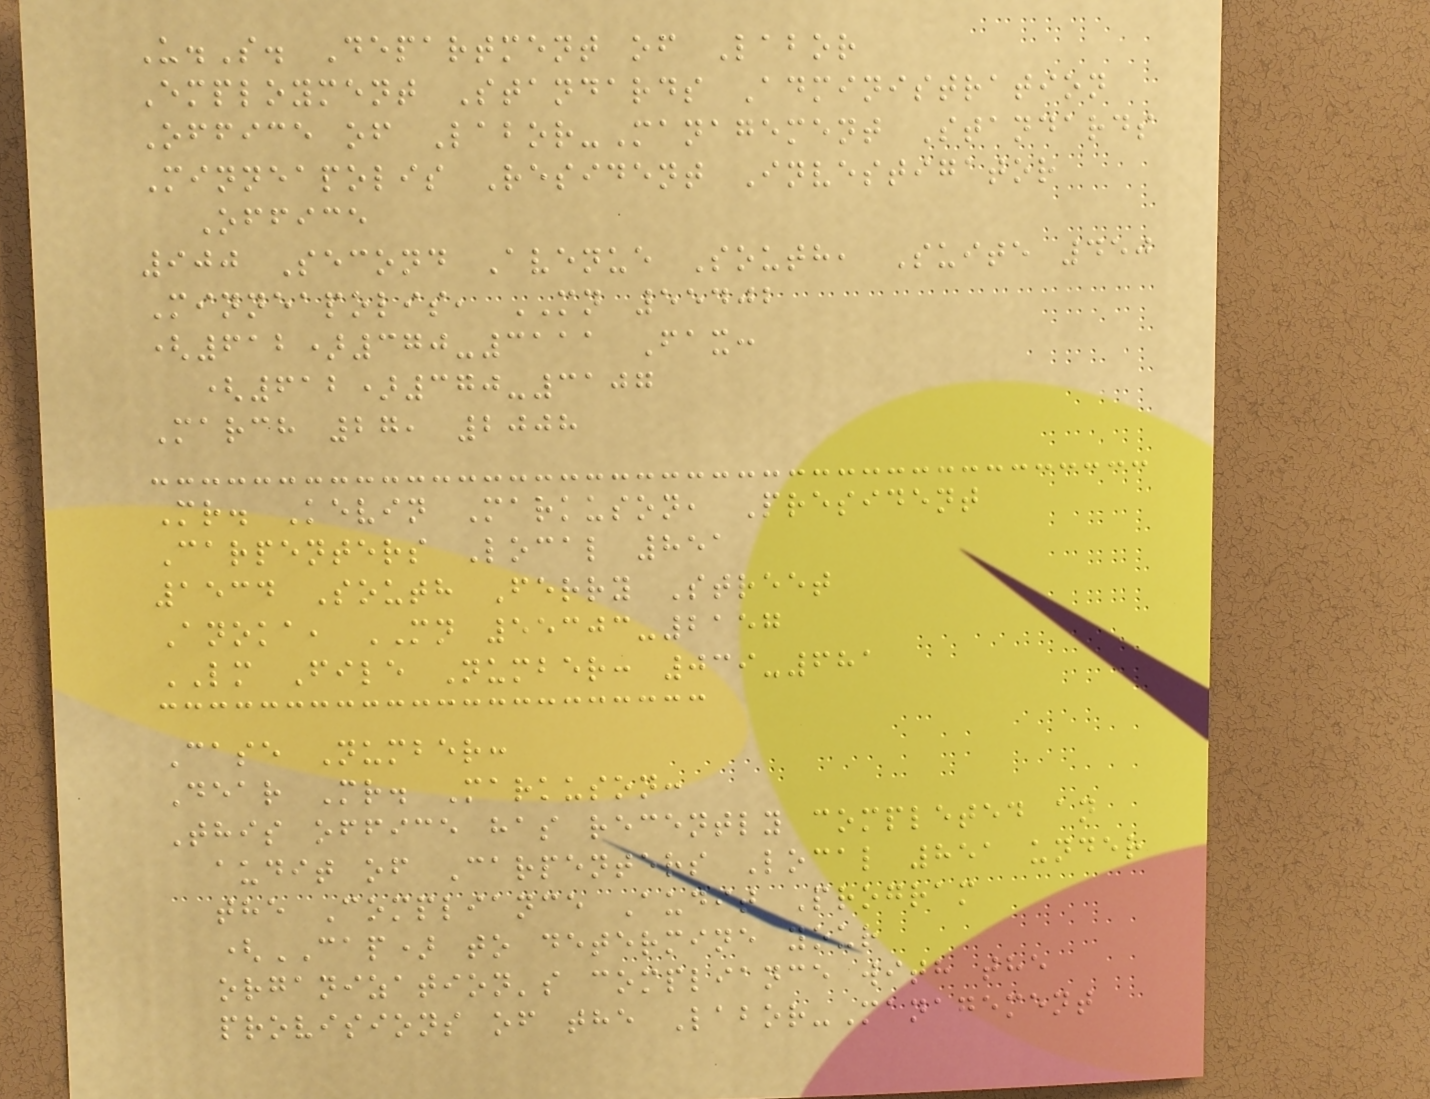U.S. Department of Labor
Employment Standards Administration
Office of Labor-Management Standards
Minneapolis Resident Investigator
Office
900 Second Avenue South, Suite 450
Minneapolis, MN 55402
(612)370-3111 Fax:
(612)370-3107
March 27, 2008
Mr. Kevin Markuson, President
Carpenters Local 851
1534 South Ferry Street
Anoka, MN 55303-2157
LM File Number: 039-681
Case Number:
Dear Mr. Markuson:
This office has recently completed an
audit of Carpenters Local 851 under
the Compliance Audit Program
(CAP) to determine your
organization's compliance with the
provisions of the Labor-Management
